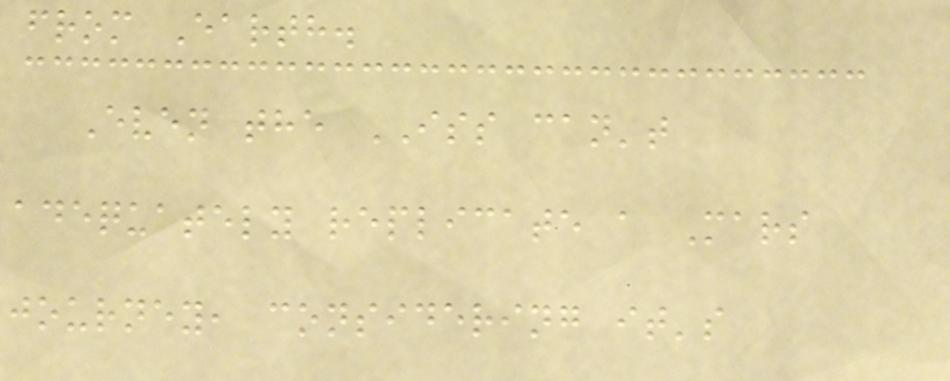from Earth.
Even the ISS can't
adequately replicate a Mars
journey, considering it's
